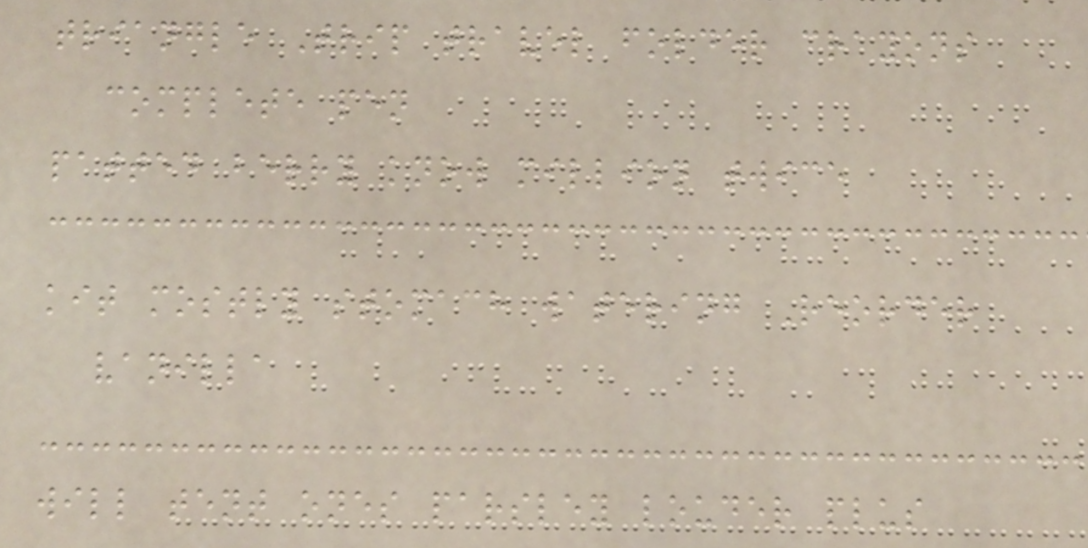triangle Trip travel folder crayons
complete pen
patted berry know million twice
kit mostly stomach watering Reorder
vanilla
will tent ones parsley louder plus
